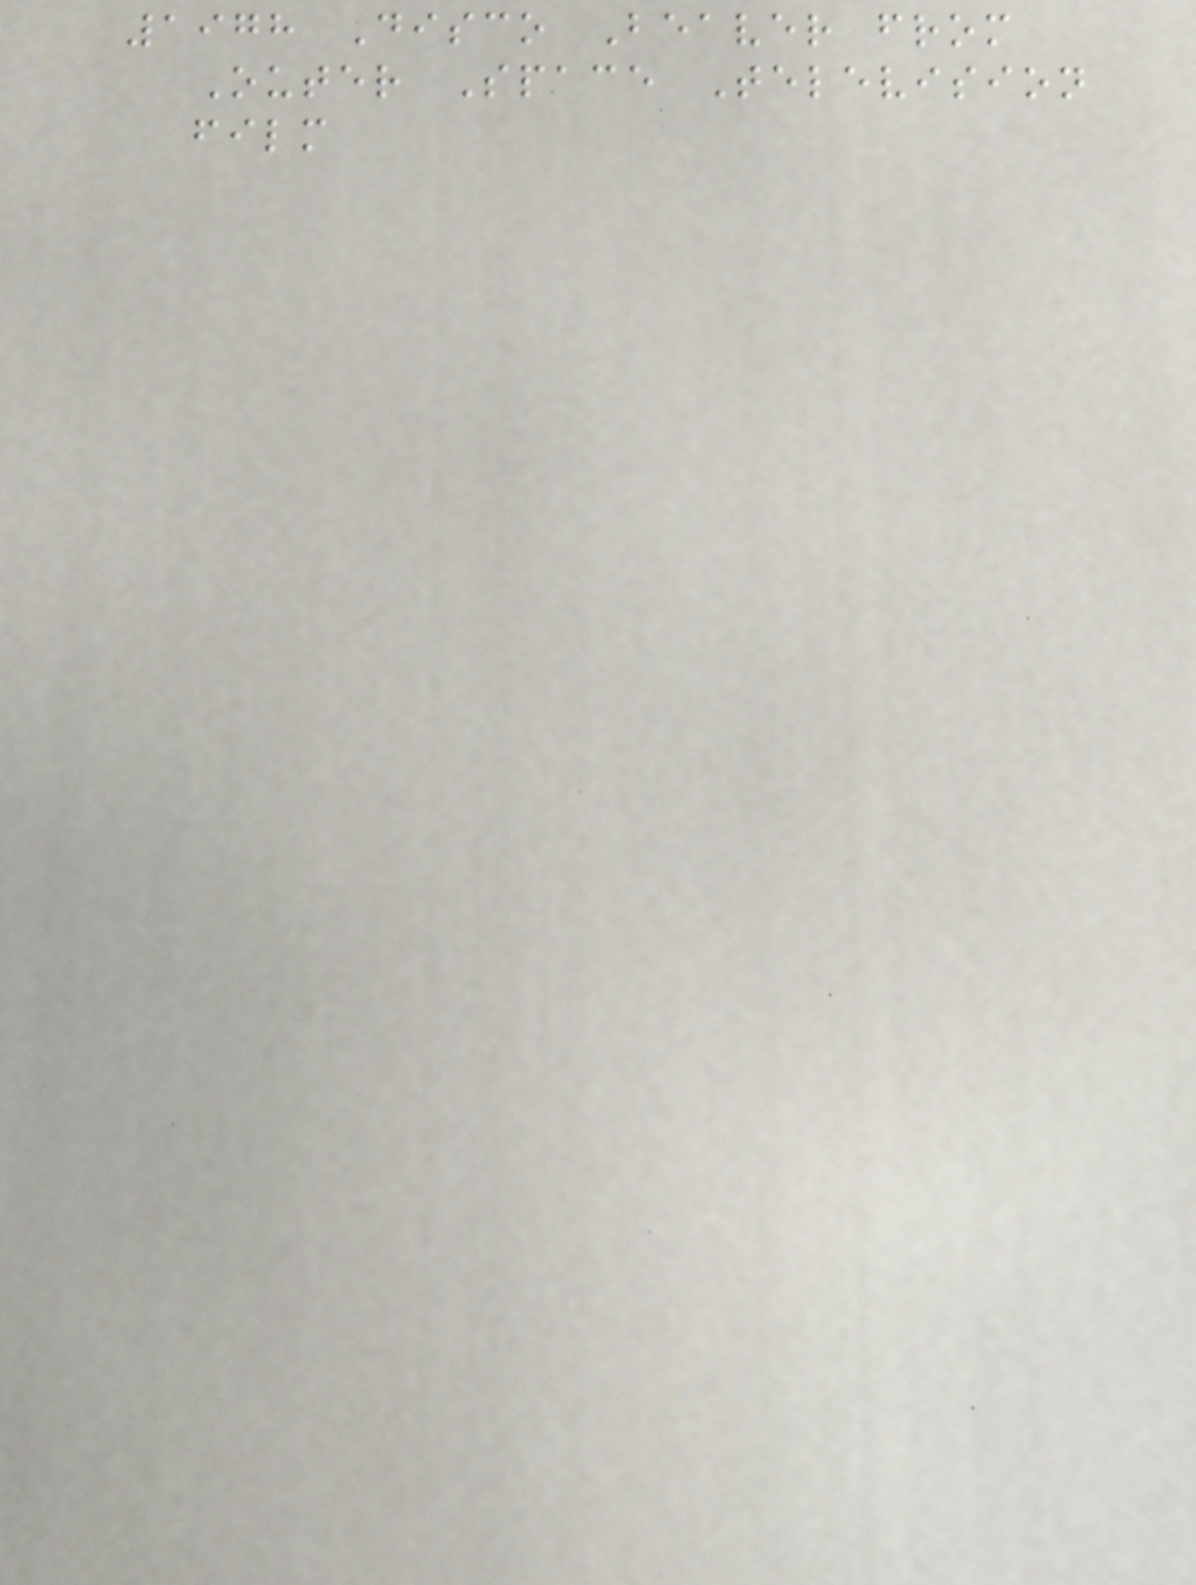1978 Disco Beaver from
Outer Space Television
film
